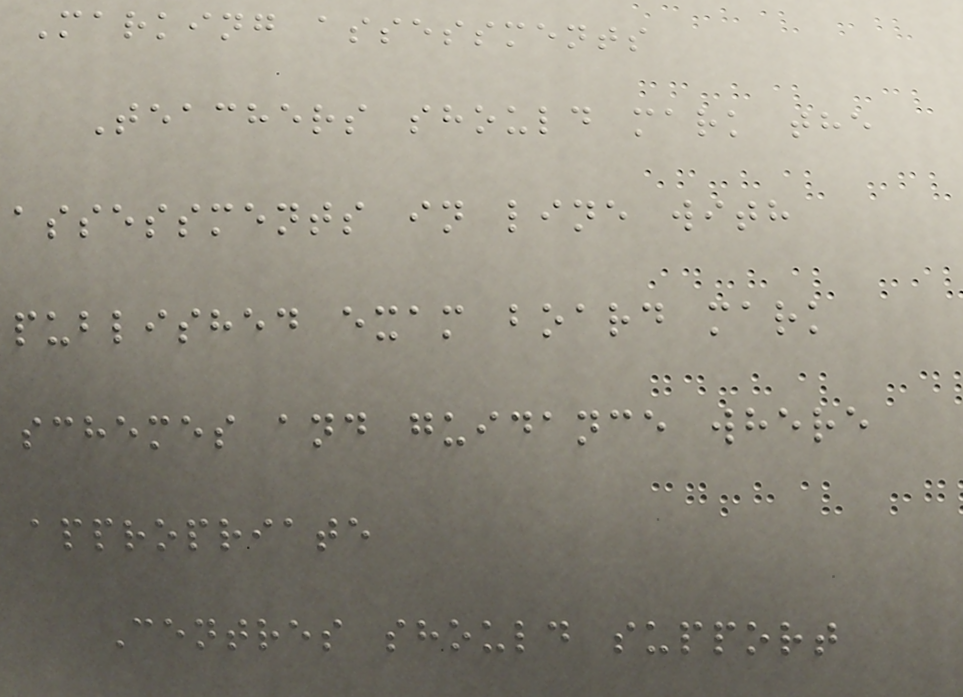Marking assessments
Teachers should mark the
assessments in line with
published exam board mark
schemes and guidance where
appropriate
Centres should support
